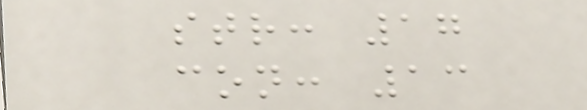str: 17
con: 13
